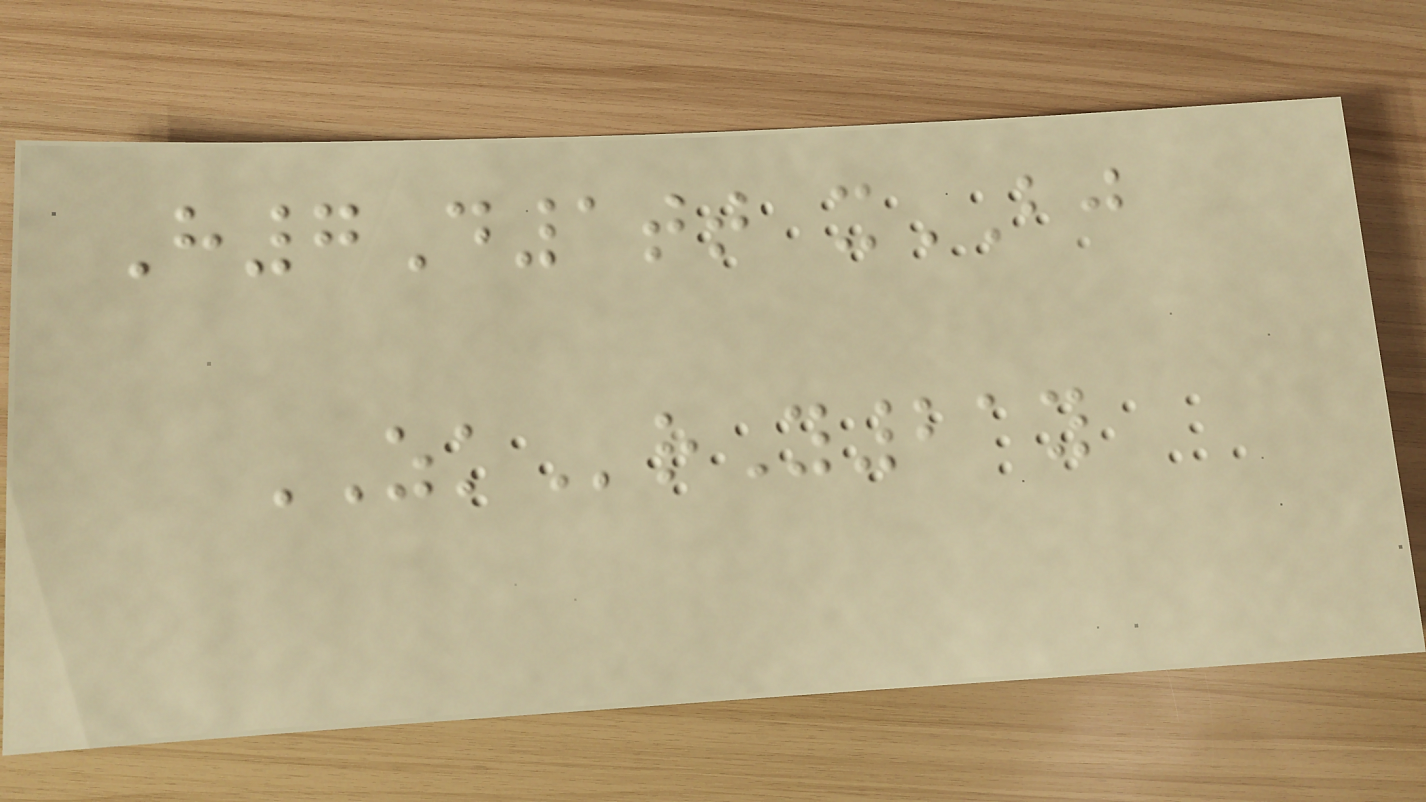H7D1tt xBJ
ZKrY21y
